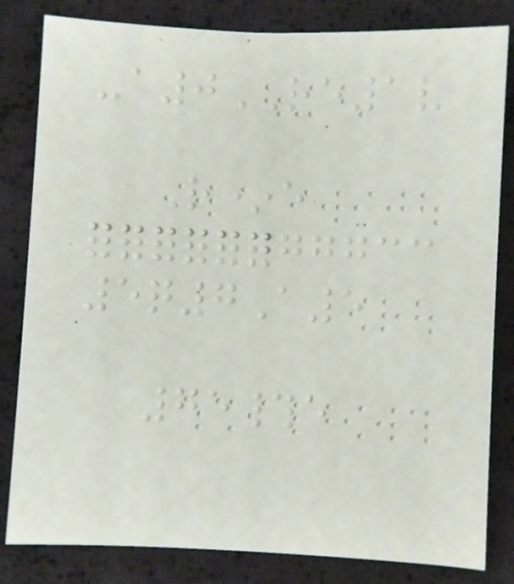-a0RE1v
R*e
5q7A5
75#e
